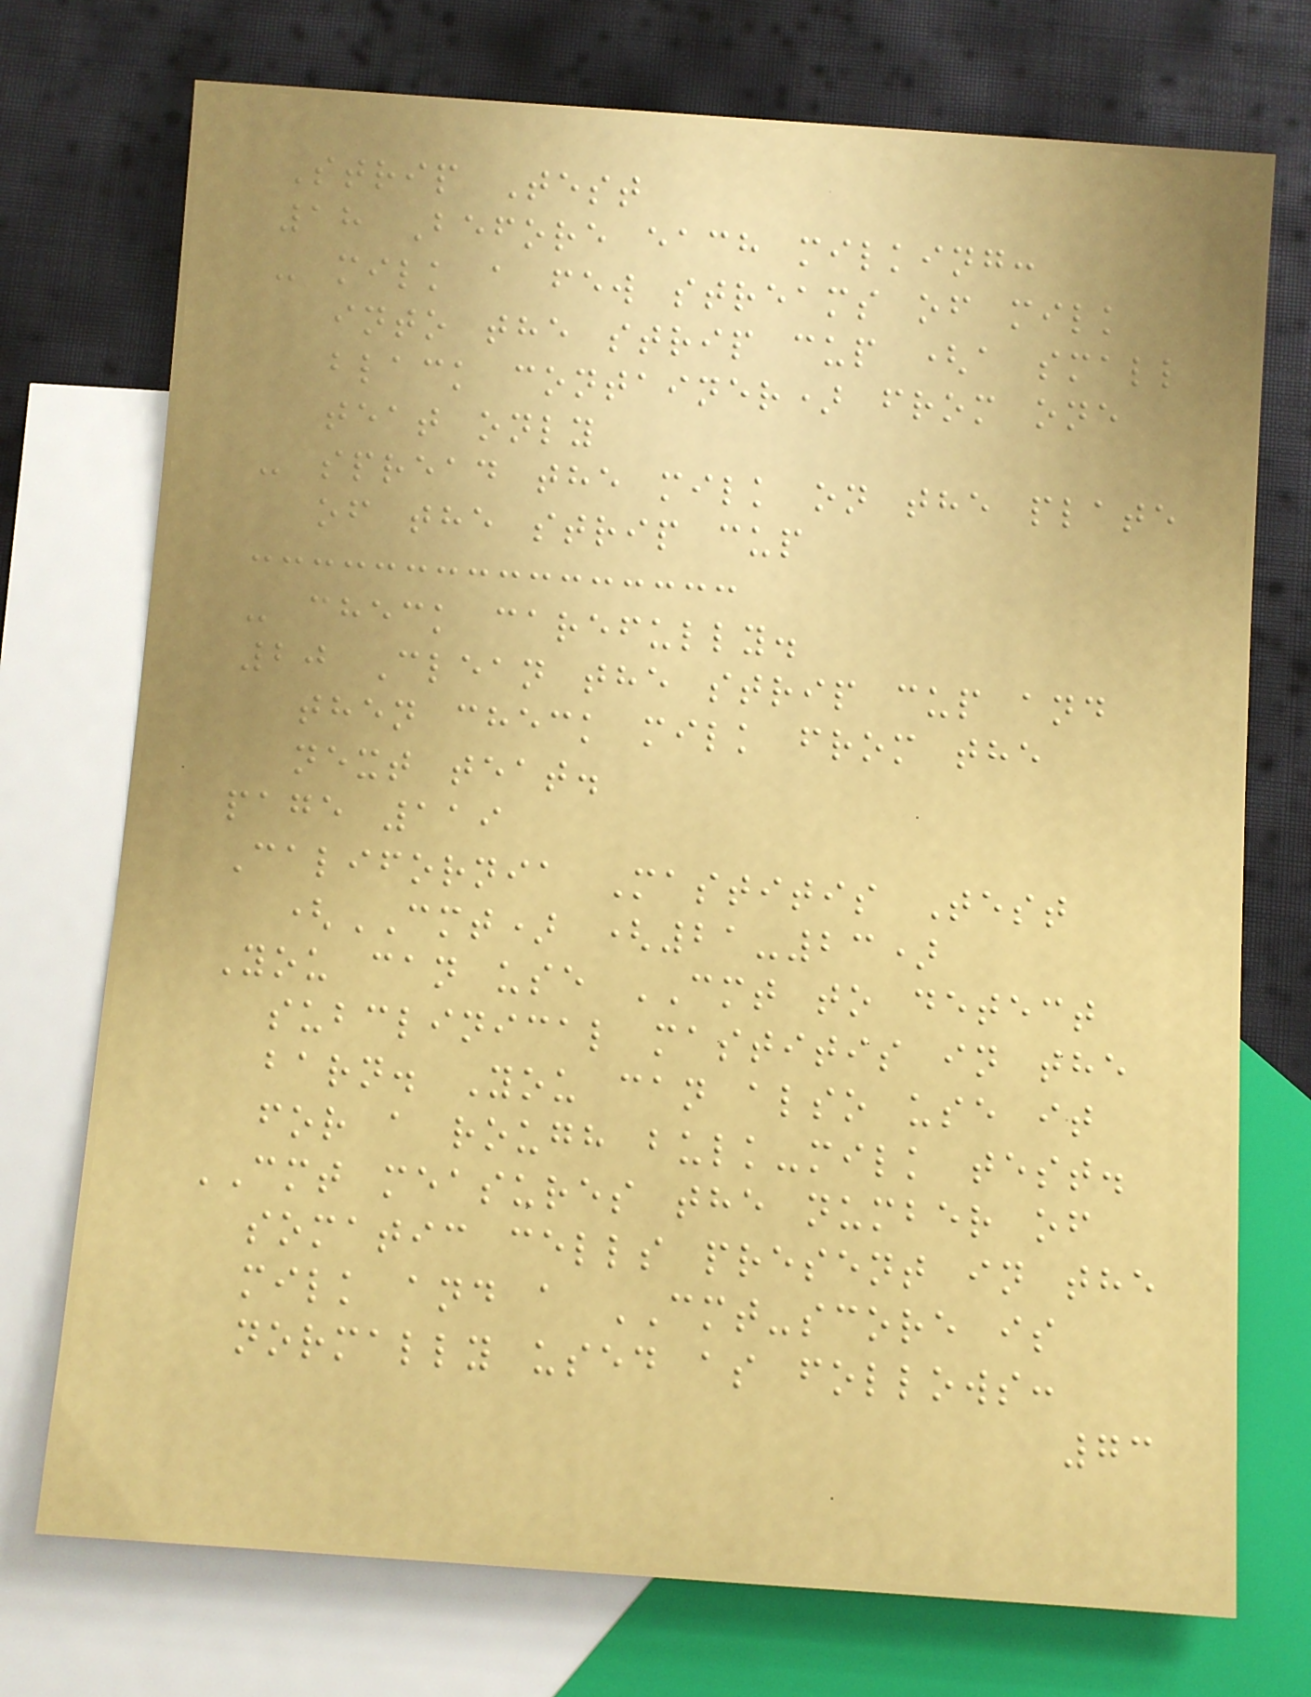Strip Test
18 Before each milking:
- milk a few streams of milk
into the strip cup (a small
black container) from one
teat only
- spread the milk on the plate
of the strip cup
- check carefully.
20 Clean the strip cup and
then check milk from the
next teat.
page 119
California Mastitis Test
(CMT) (21-23)
You can use CMT to detect
subclinical mastitis in the
barn. You can also use it
for a rough bulk-milk test.
CMT measures the number of
somatic cells present in the
milk and a CMT-score is
normally used as follows:
73
